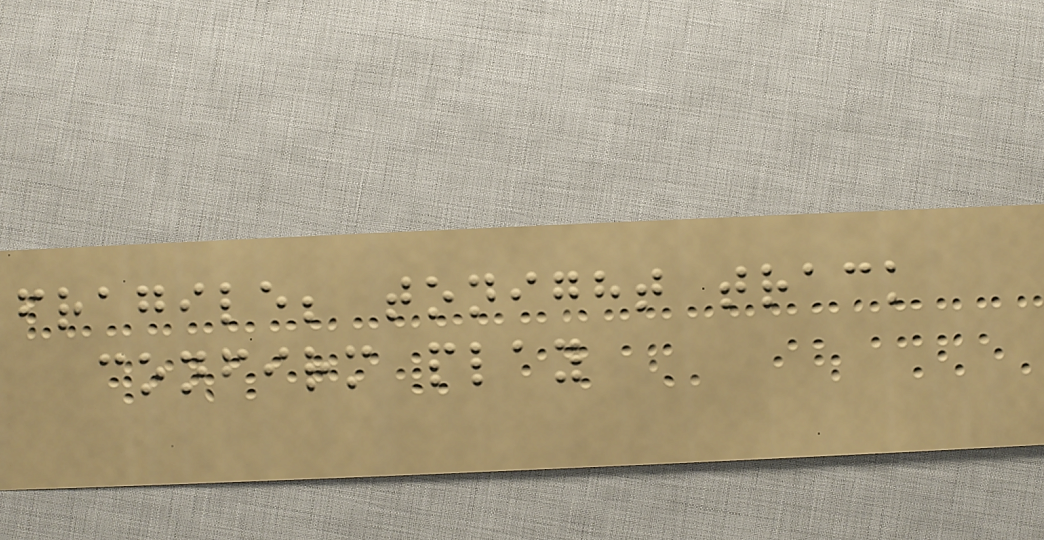fragile; tonight track
confirm play
